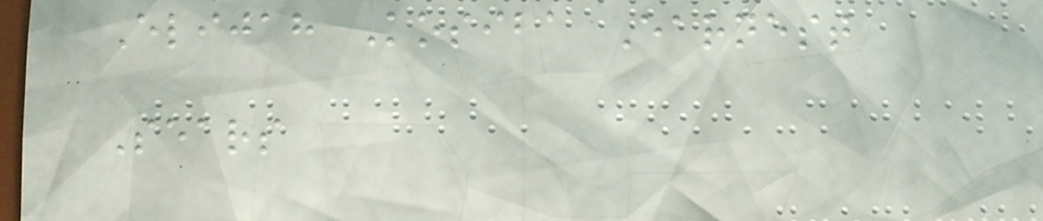Elijah Kosiba Earnest
Sears
